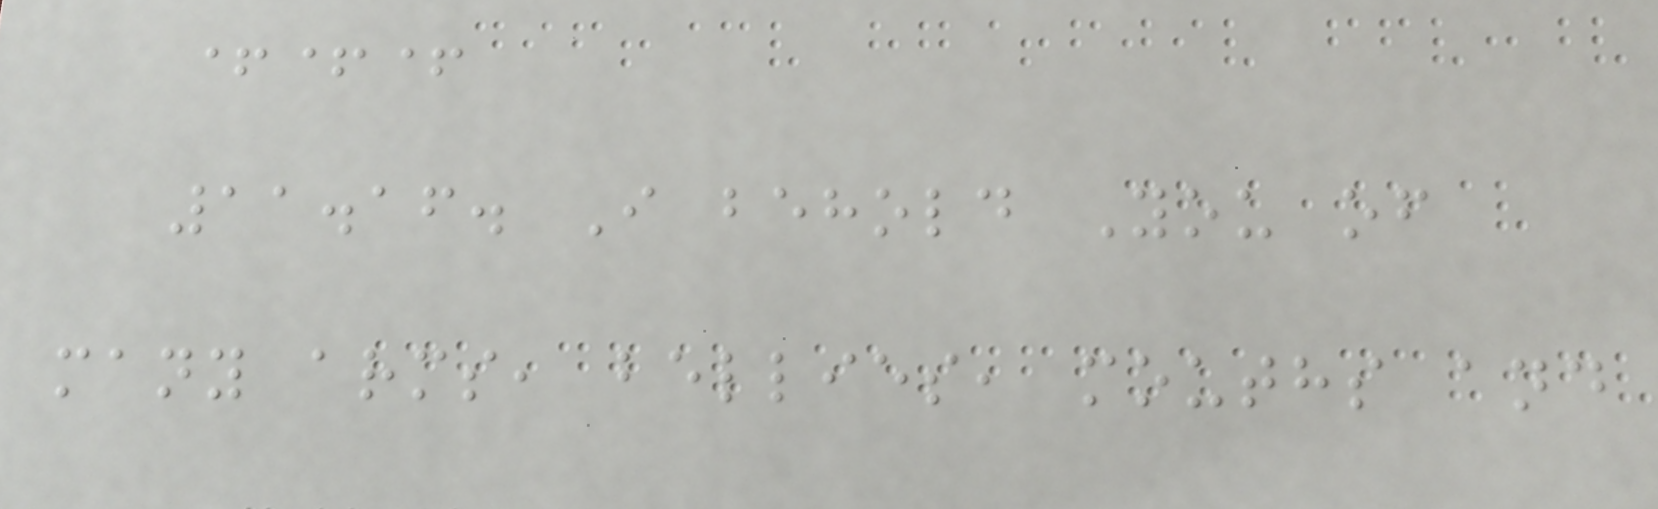+++
11.16. I behold You of
many arms, bellies, mouths and
